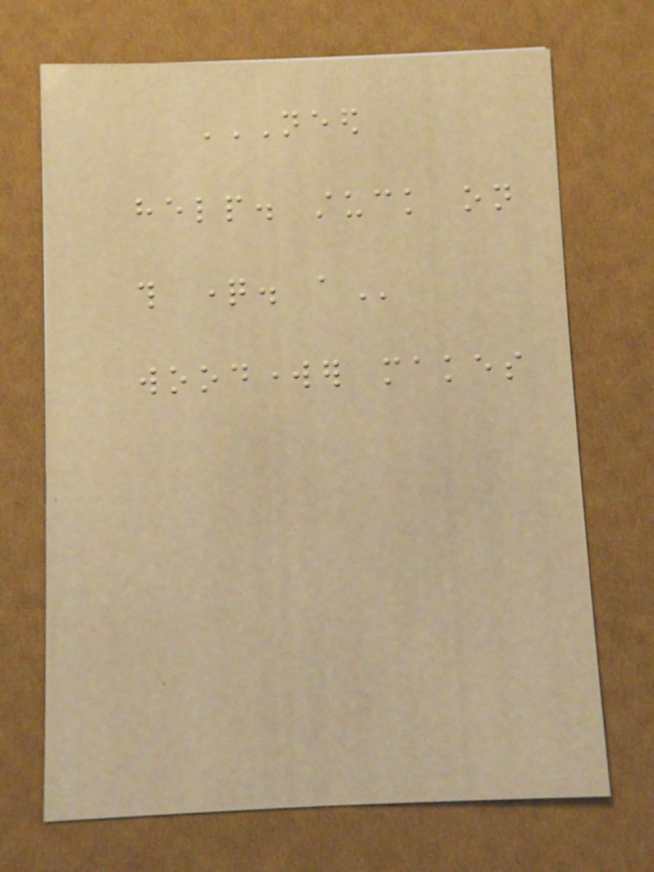NEED
HELP. STUCK ON
THIS QUESTION. A
woodworker makes
